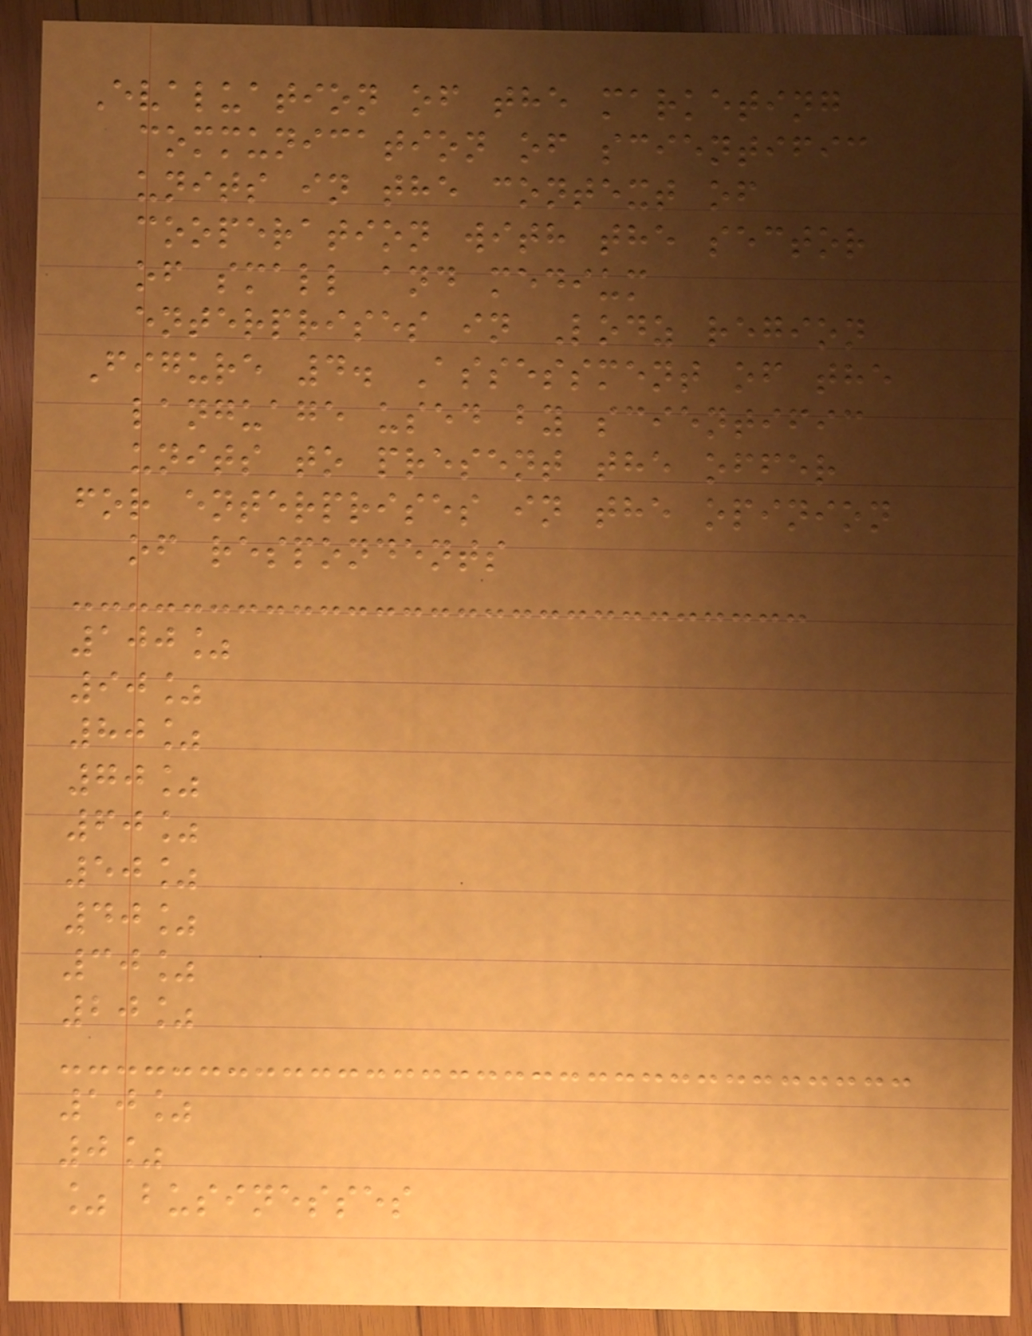Evaluation of the marketing
communication of scientific
units in the context of
cooperation with the sector
of small and medium
enterprises in Lodz region
Figure 4. Assessment of the
language used by scientific
units to present the offer
for enterprises in the opinion
of respondents
100%
90%
80%
70%
60%
50%
40%
30%
20%
10%
0%
% businesses
